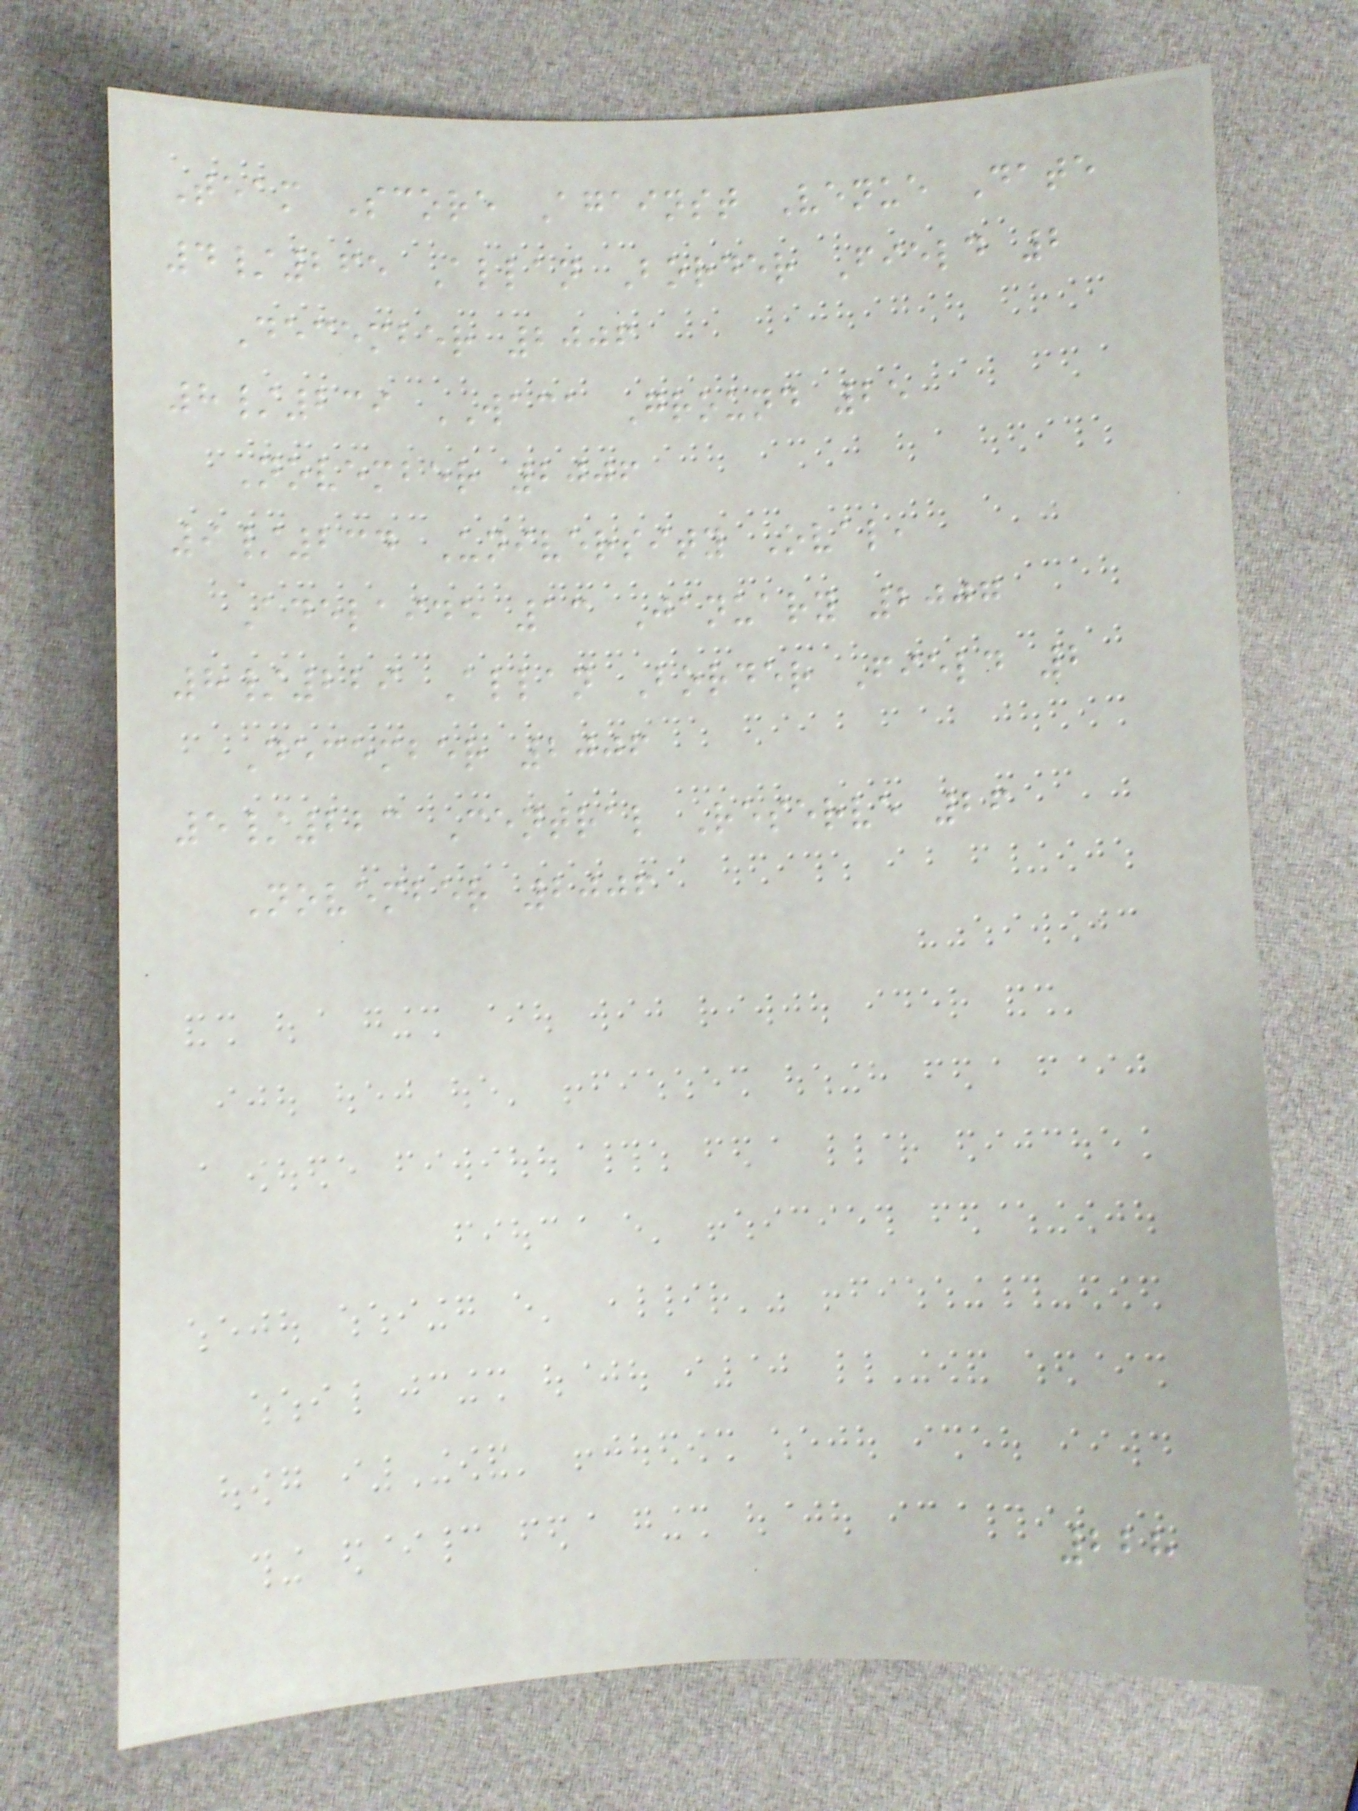Team Score Against Venue Date
4/265 Allan Border Field 2
December 2006
8/239 WACA Ground 25
November 2006
9/234 University Oval,
Adelaide 13 January 2007
8/229 Allan Border Field 2
December 2006
5/223 Central Reserve 26
November 2006
228
